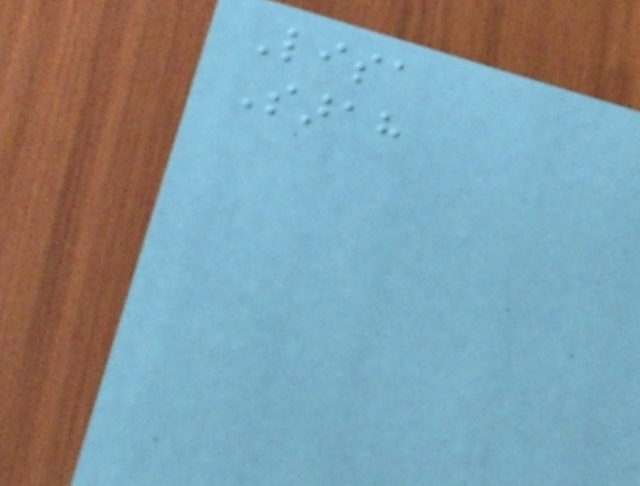Lisa
Sarah
